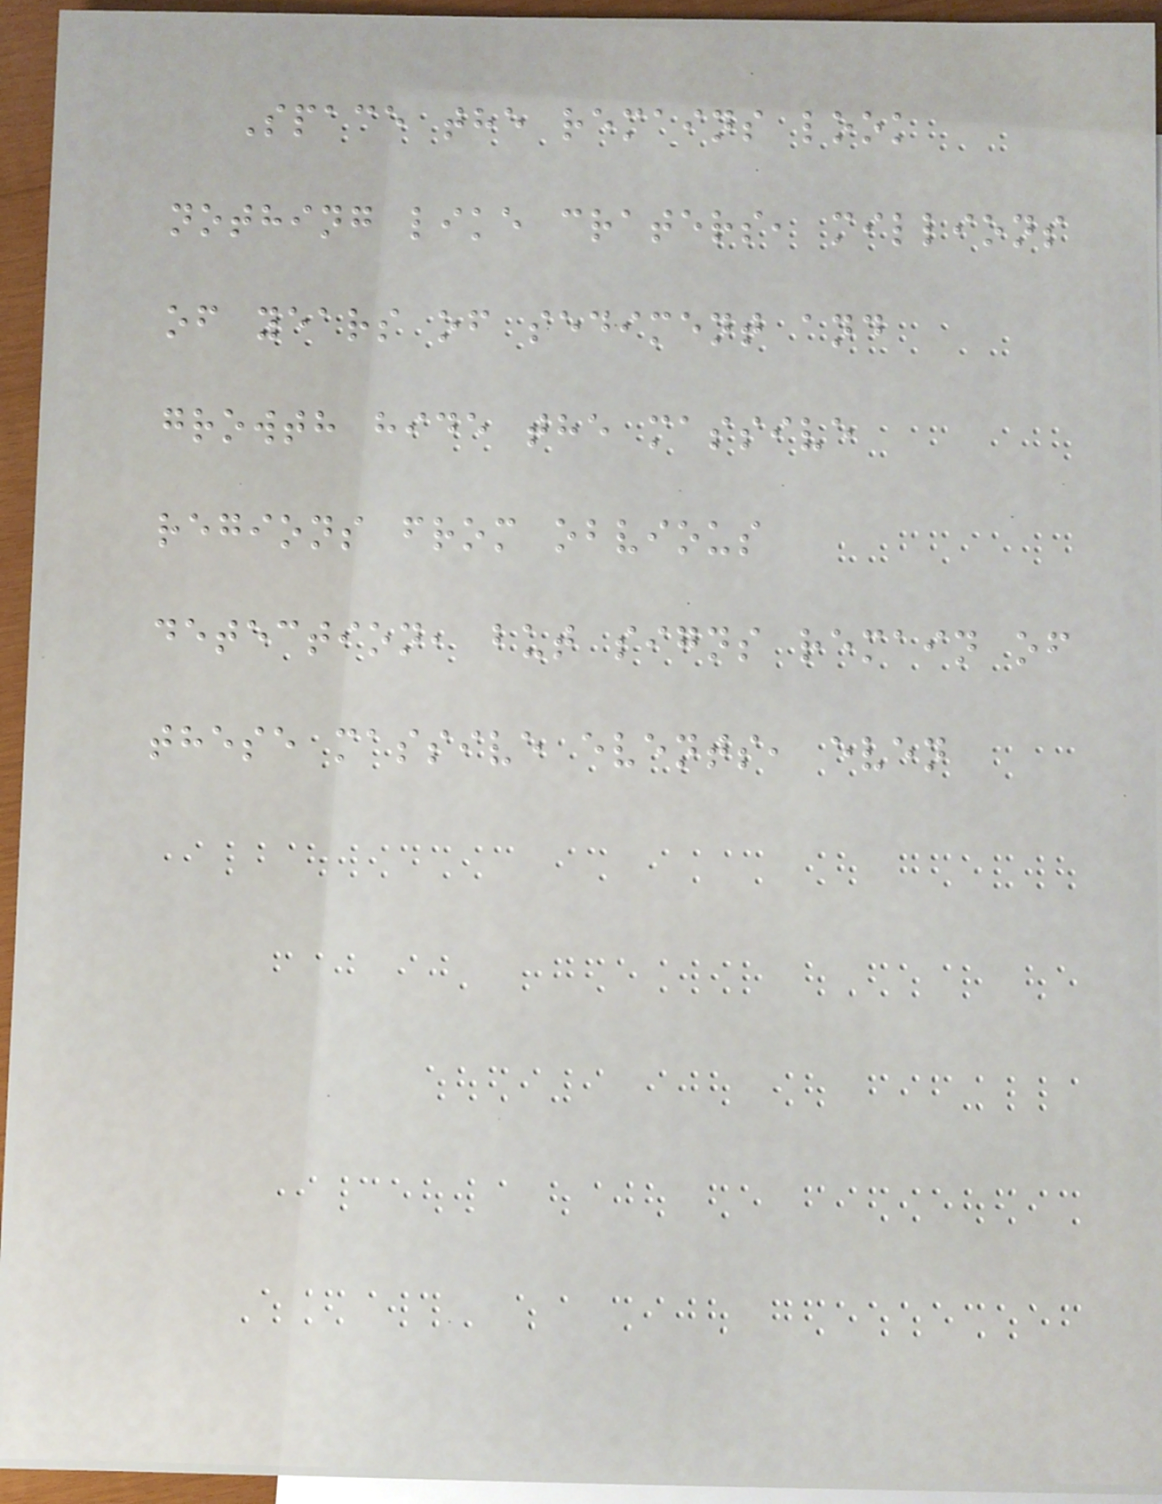Space the remains look
nothing like craters, millions
of years of sediment and
growth hide the massive
regions from obvious
detection, but signs remain of
these massive events, even
